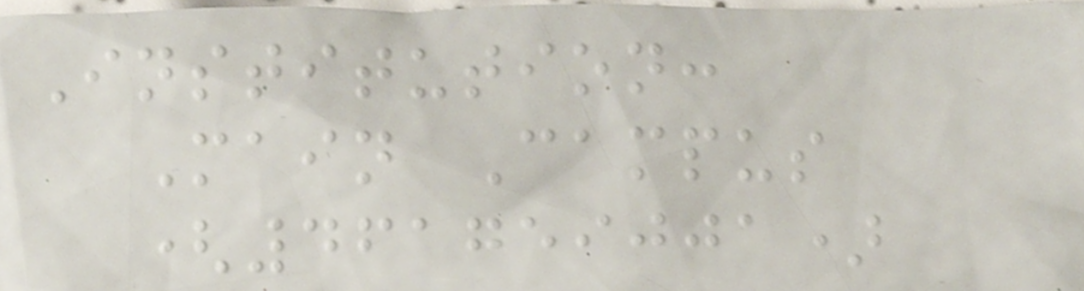Institution:
Main Campus
(461759001)
